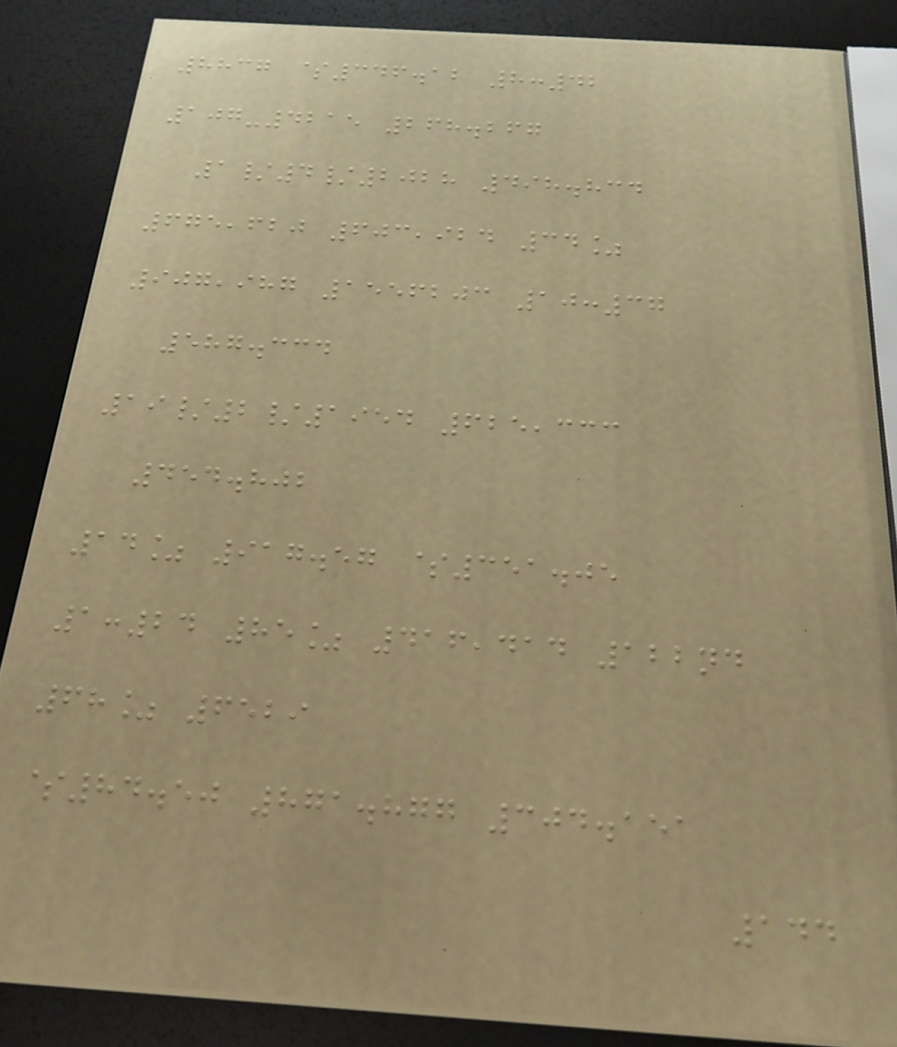8837 $346.12 8:42
107-4215 268.267
1/4/2028 498.834
675,620 603,924 34%
907,987 1556203 10:37
587.334
19/2/1954 625,333
454.802
14% 917.57 $351.05
1:24 85% 416,414 122nd
68% 6529
$84.50 871.877 304.151
144
